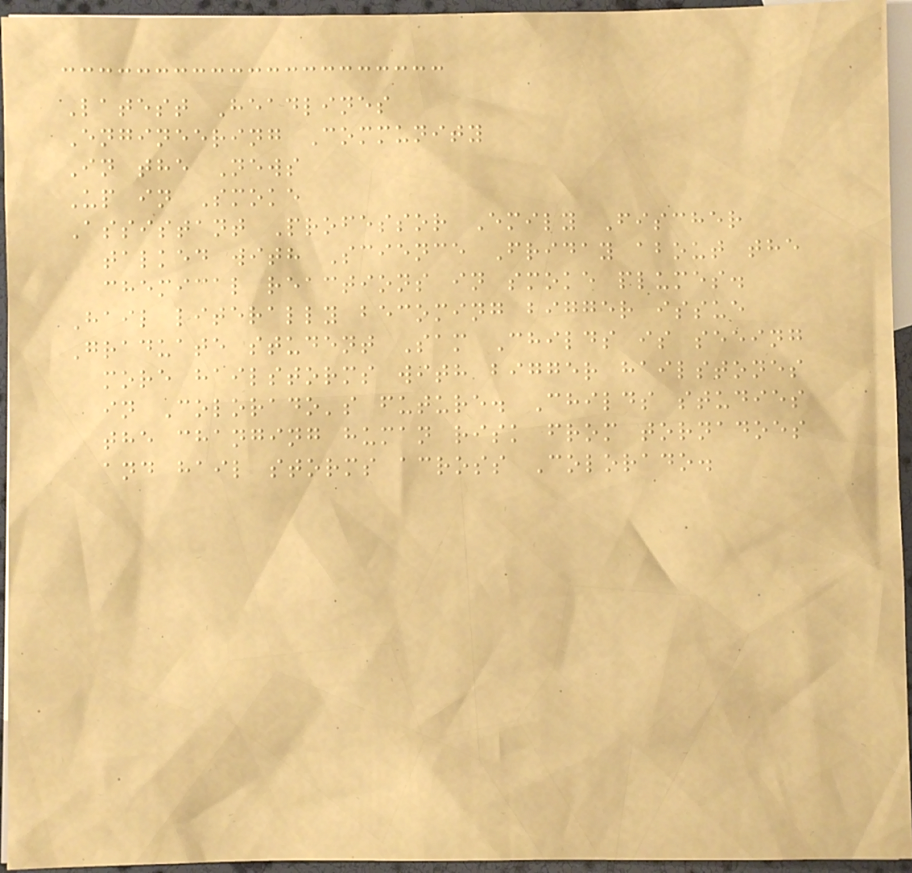Latest Headlines
Engineering Community
In the News
Up in Smoke
Assistant Professor Emily Fischer
talked with Science Friday about the
chemical reactions in smoke plumes.
Hail literally becoming bigger issue
Graduate student Sam Childs is seeing
more hailstorms with bigger hailstones
in Colorado's future. Childs studies
the changing human risk from tornadoes
and hail storms across Colorado.
